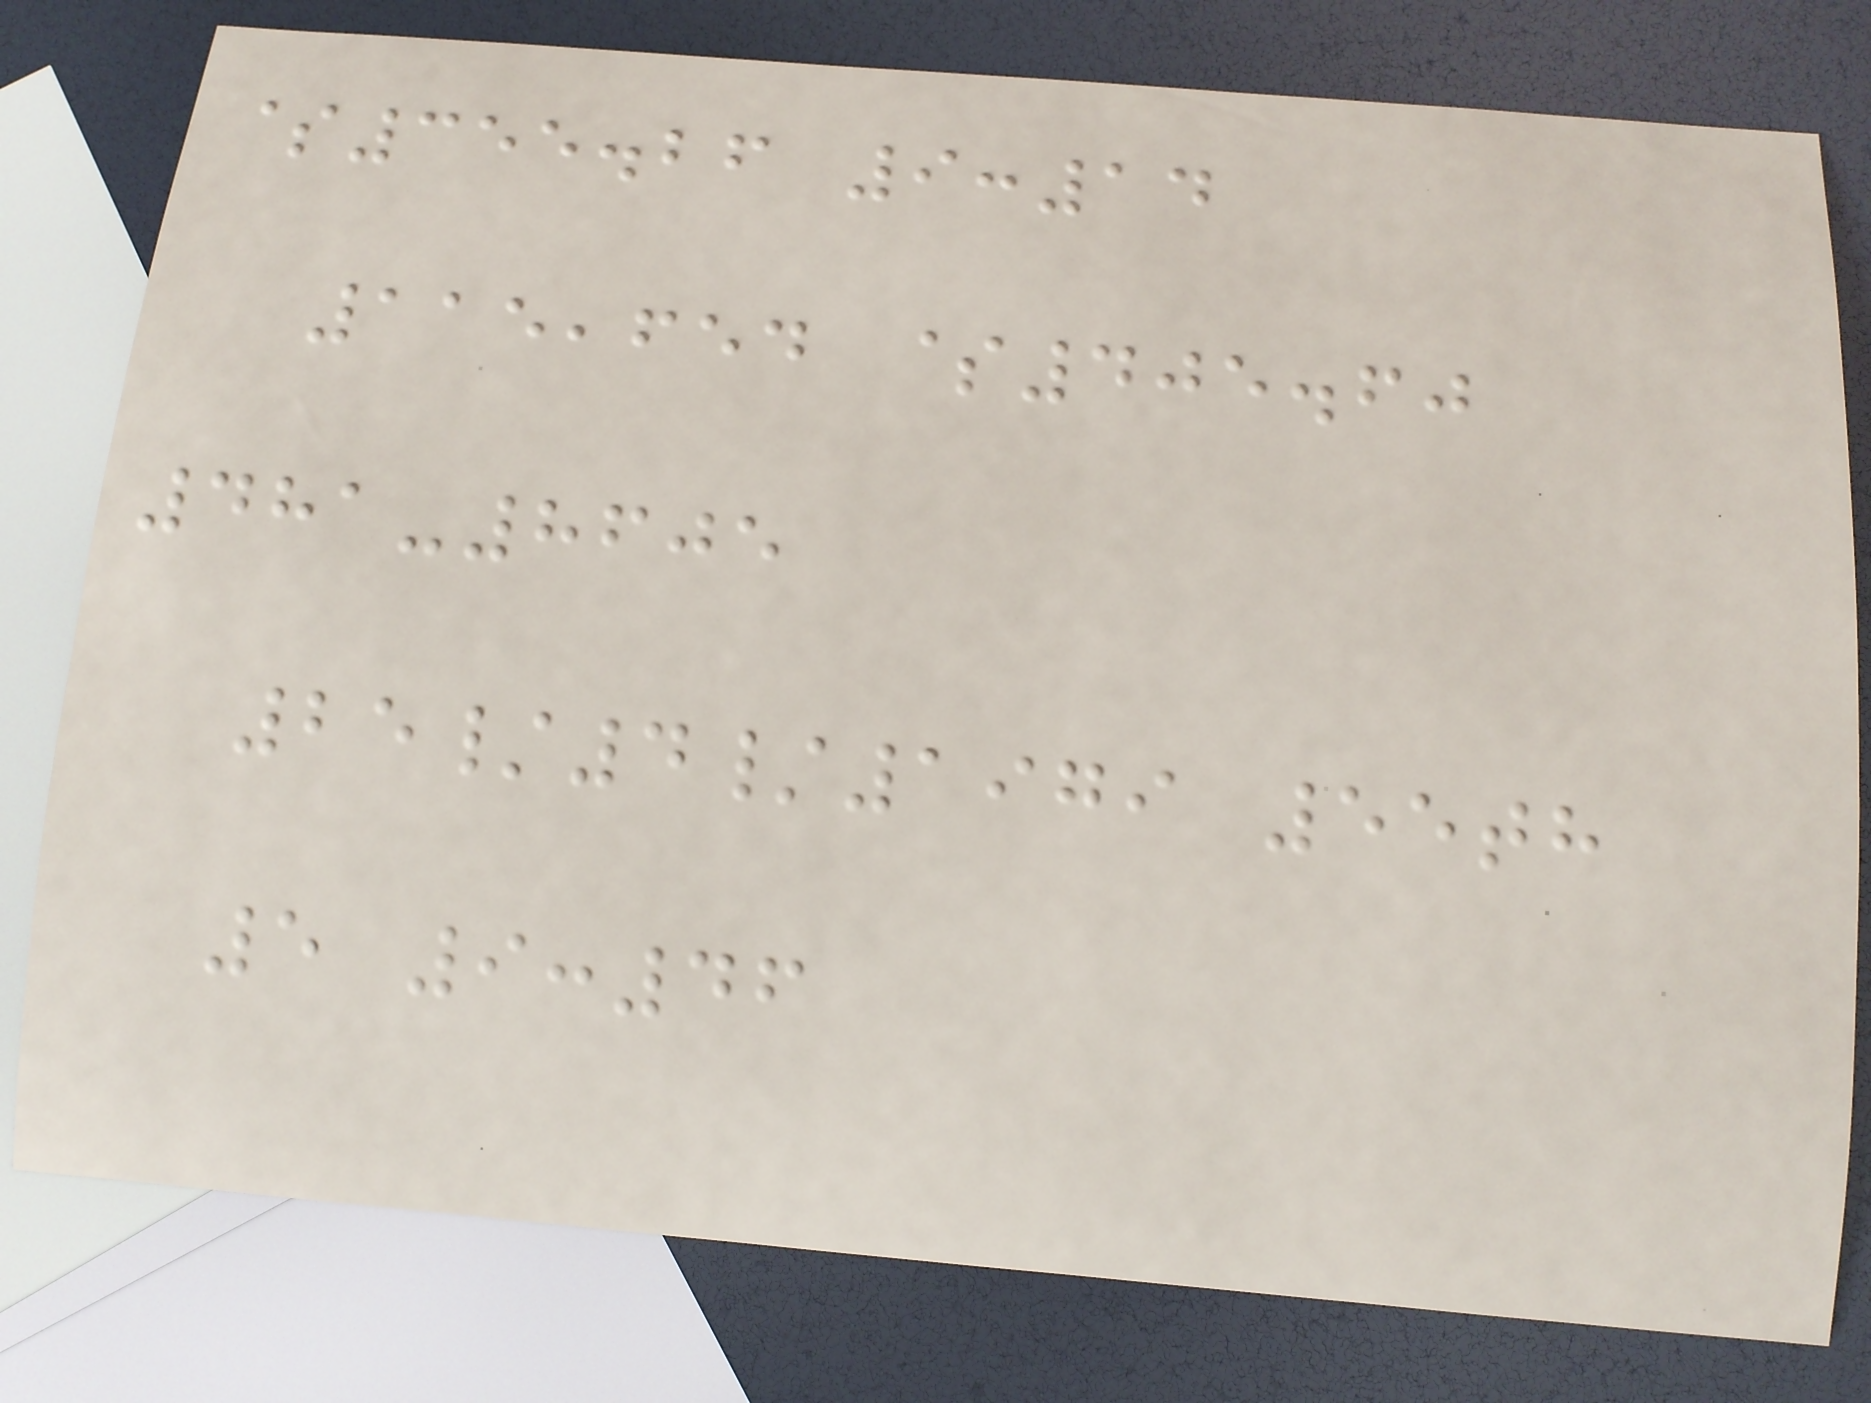$355.26 9:14
115,654 $405.60
481-8605
25/4/1979 55th
5 9:46
